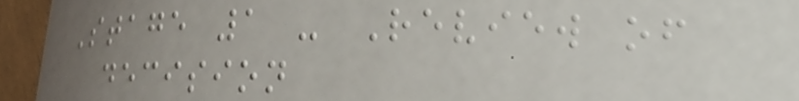Stage 1 - Review of
decision
